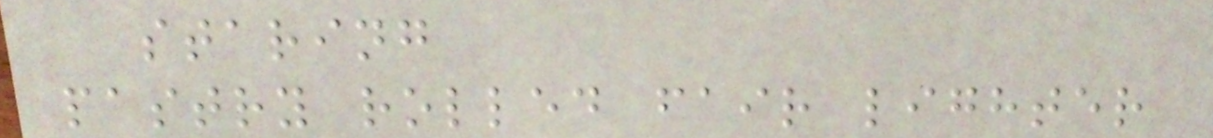staring
pastry rolled fair lighter
